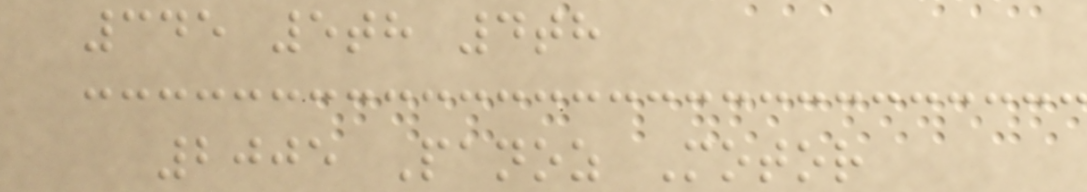345 5th 4th
2005 Panoz Motor
